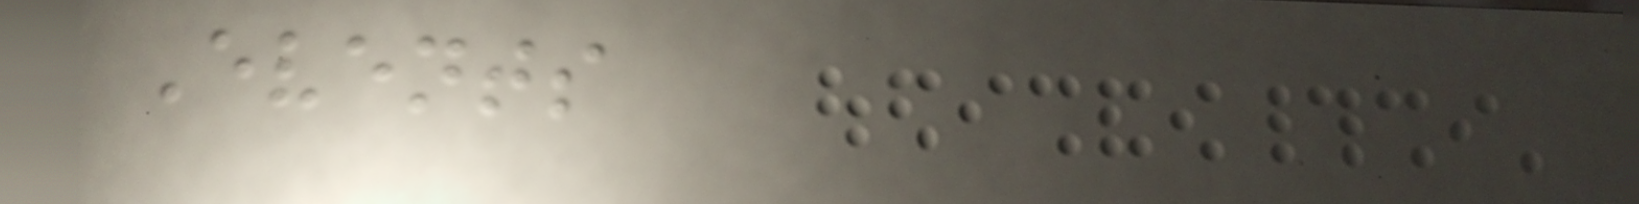Events
